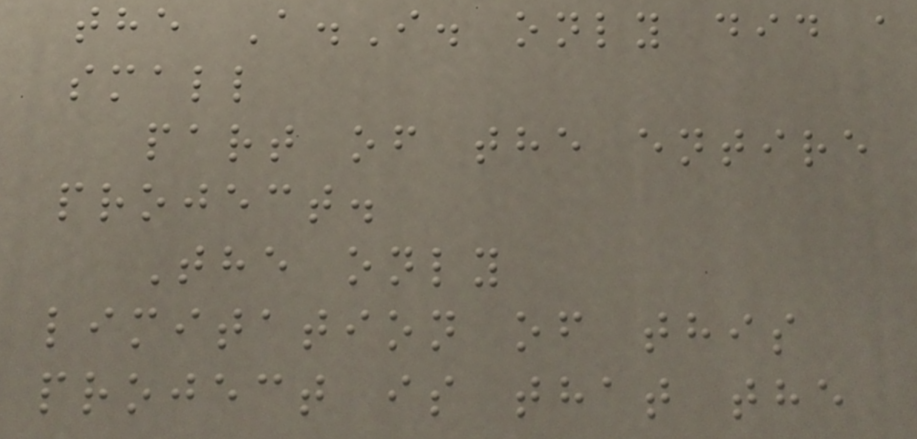the A.I. only did a
small
part of the entire
project.
The only
limitation of this
project is that the
